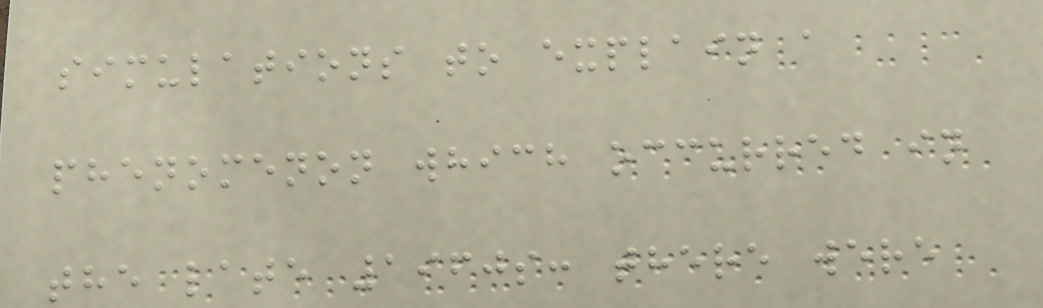simulations to explain a
phenomenon which occurred in
the late 1960s: there were
